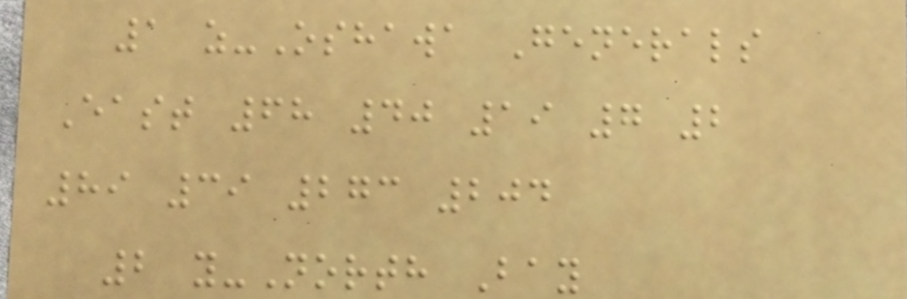1 z-Oshawa Generals
East 68 40 19 7 2
89 39 273 204
2 y-North Bay
